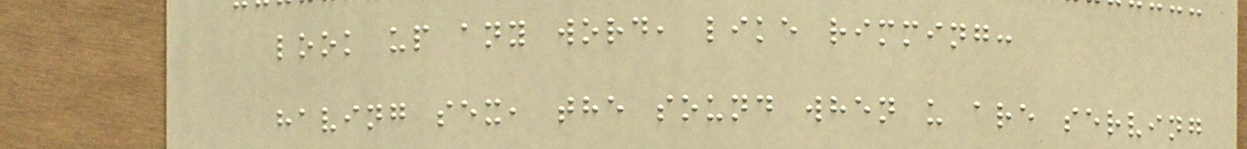look up any word, like rimming:
having sex, the sound when u are serving
